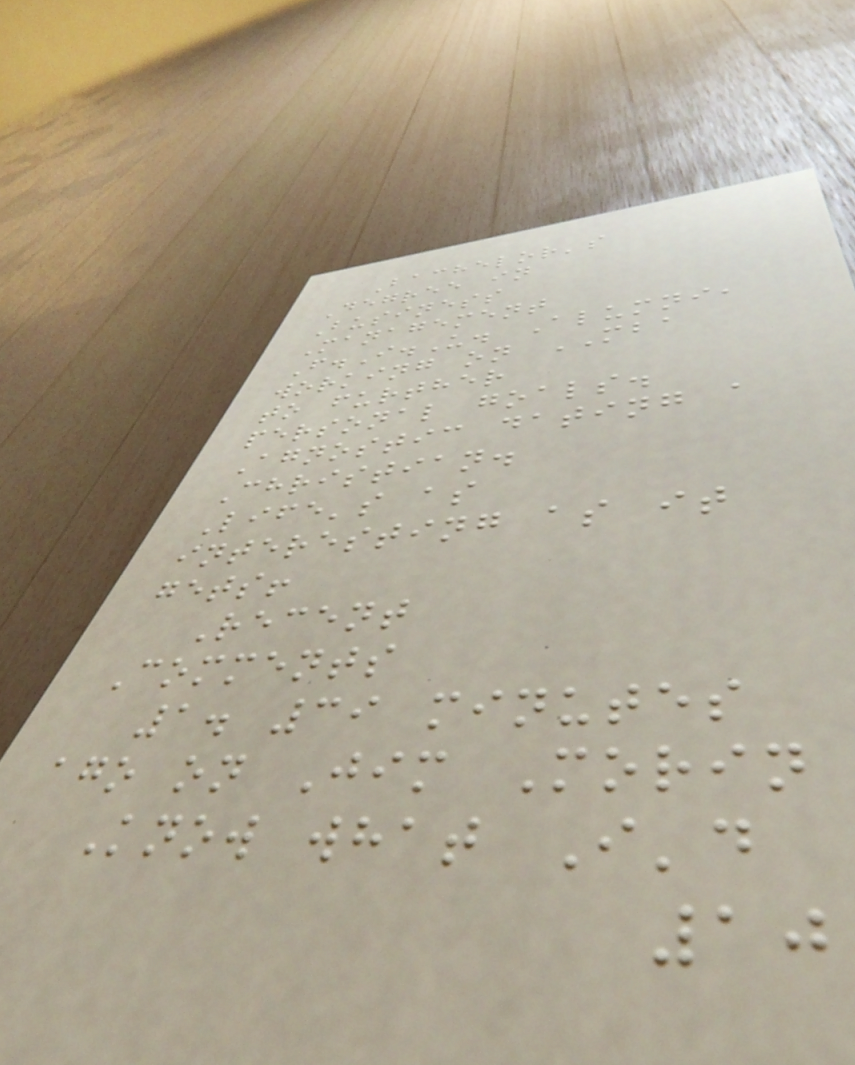Bachelor's
Degree in
Business
Management
F.I.U. Alumni,
working on MBA
to further
personal goals.
Agnostic dating a
Christian.
Life's as
interesting as it
gets!
Recent
Comments
1. 39 minutes
ago on Jim Morin
Know what I'd
10
